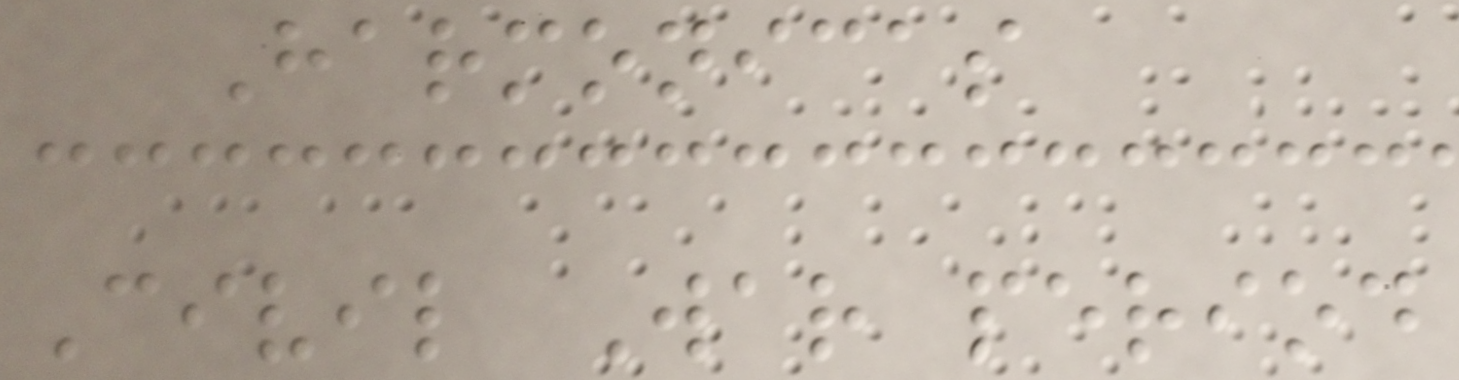Harmonicas
Civil War period
